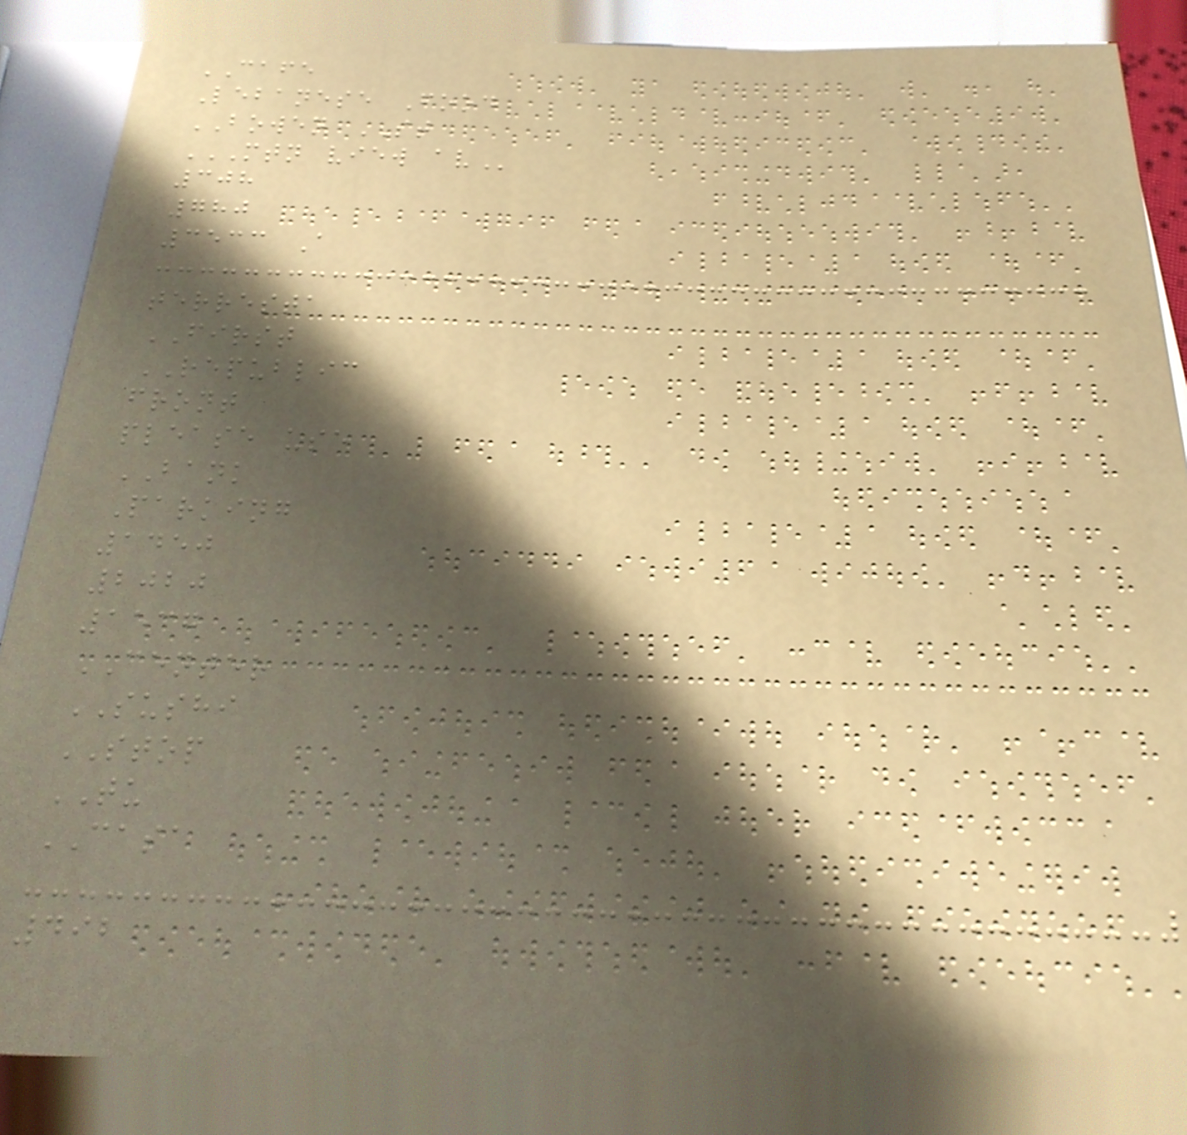CAFE
Lebanese Food
BOWEN ST
MTN VIEW AV
308
780
3533 A
terresta
FIRST
REPUBLIC
front
please use
BANK
Parking
1450
2020
1537
CENTER
SUSHI
STOP
TU
CASA
492
